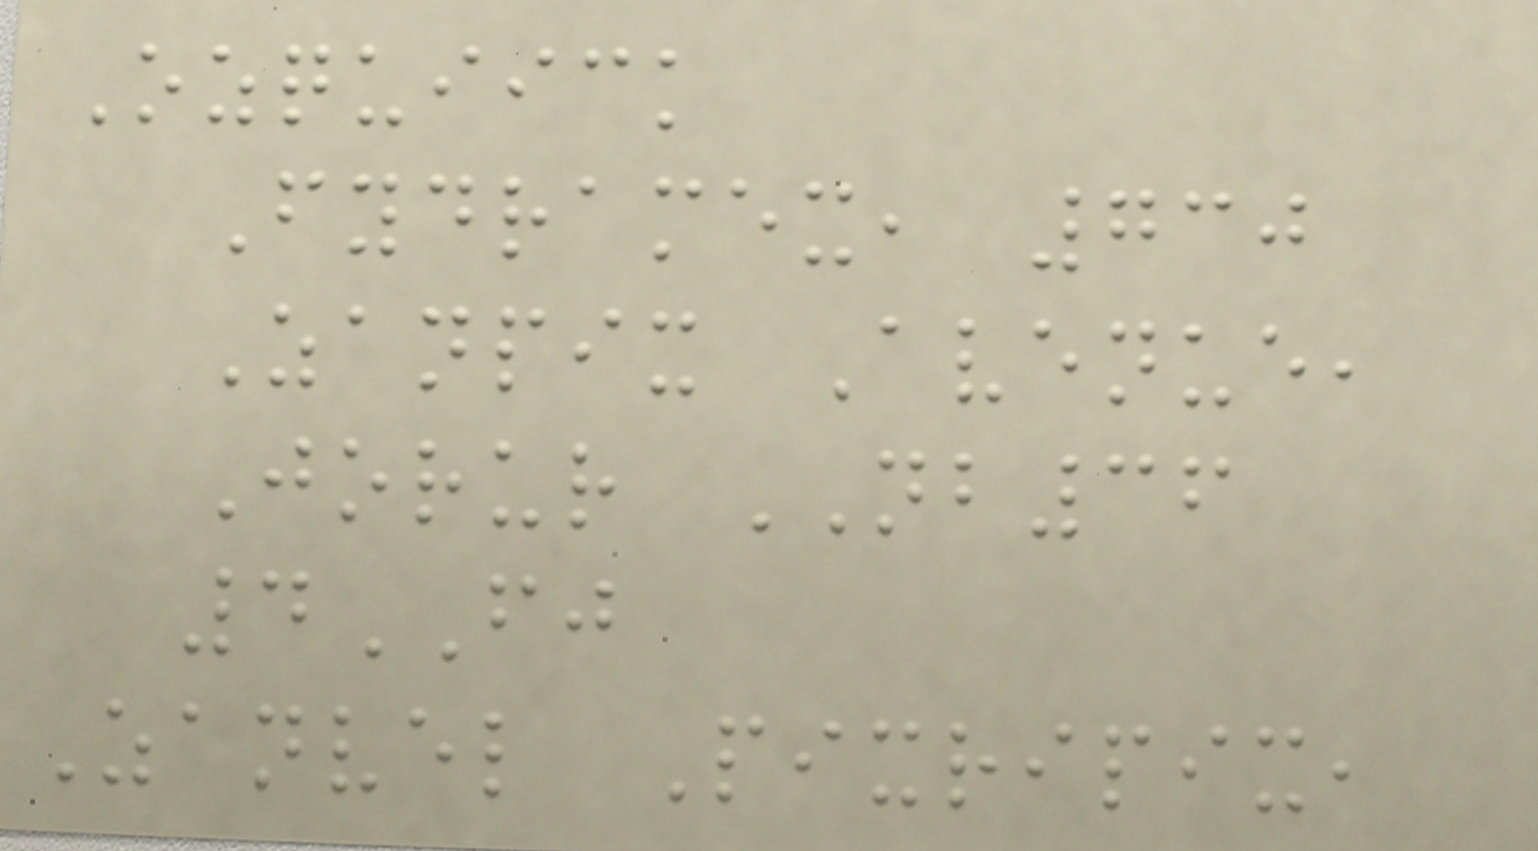Ozquiick
Fydramex, 730
Zanpix Avenue,
Jorur NB36
4FJ
Zanvel Pixripix,
